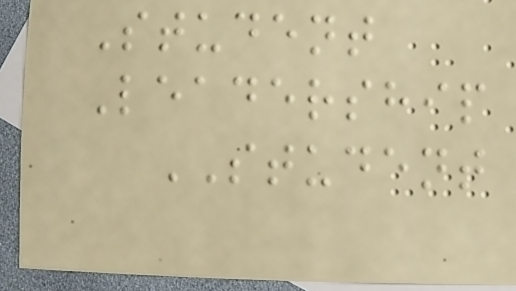Student
Leadership
STUDENT
